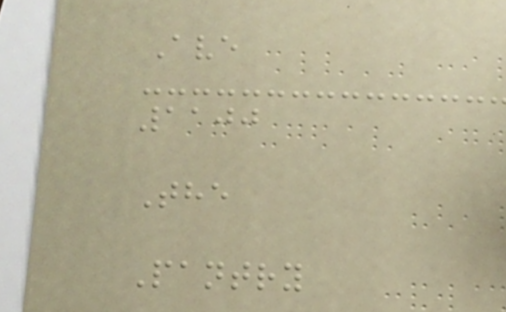Ave
1100
The
Pantry
